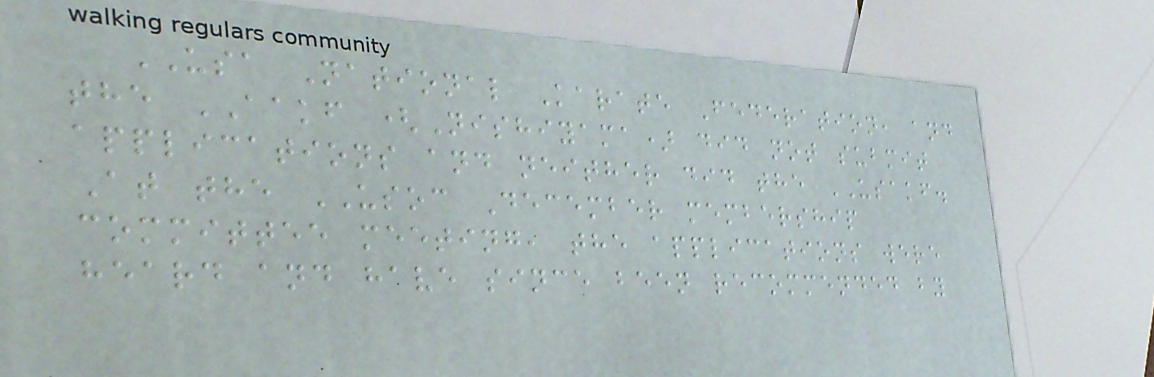USA National Karate Federation, and
the AAKF (Nishiyama) did not submit
applications and neither did the USAKF.
At the USOC December membership
committee meeting, the applications were
heard and have since been recommended by
